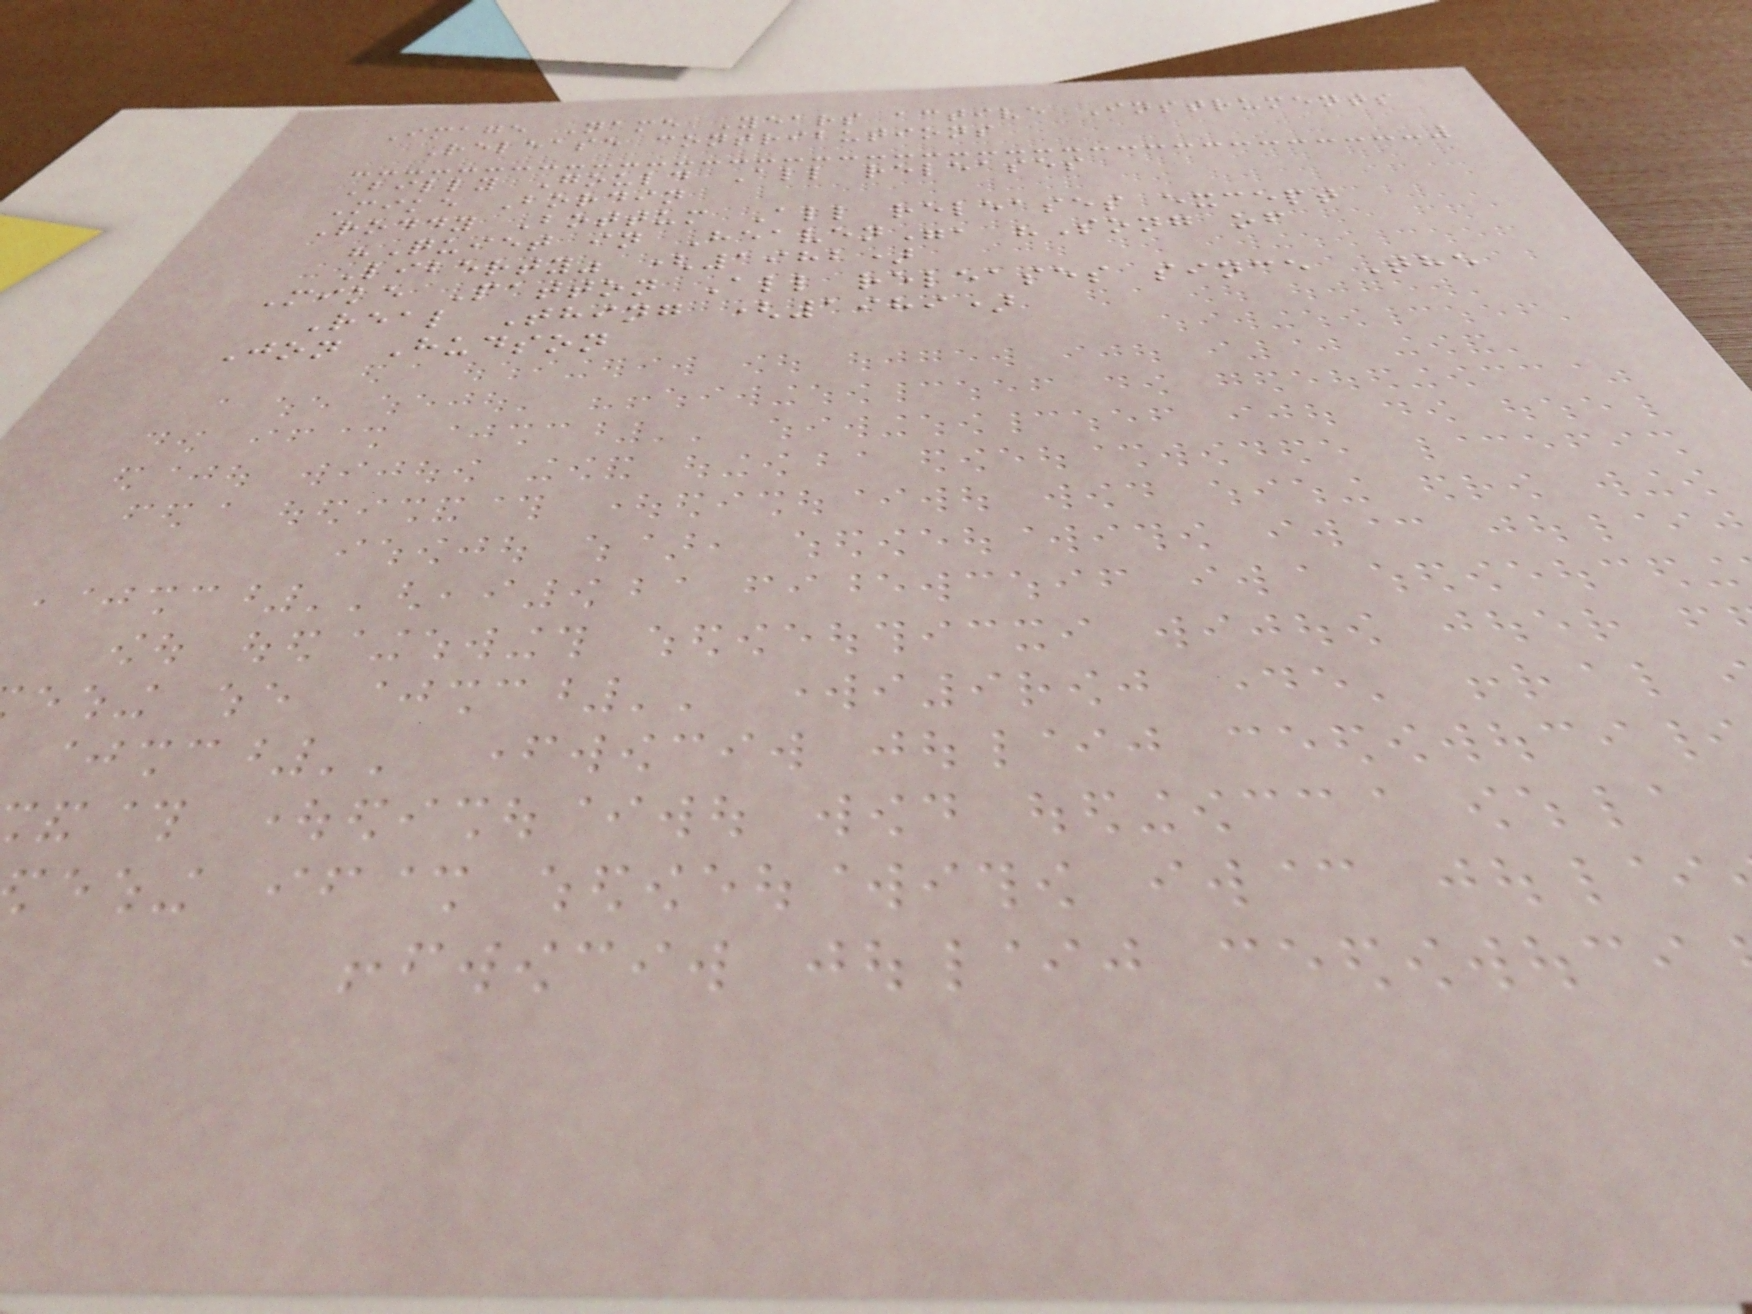Image Name Years active Instruments
Release contributions
Billy Gould All releases
Mike Bordin
Roddy Bottum All releases except
"Quiet in Heaven", "Song of
Liberty" (1982)
Mike Patton All releases since The
Real Thing (1989)
Jon Hudson
